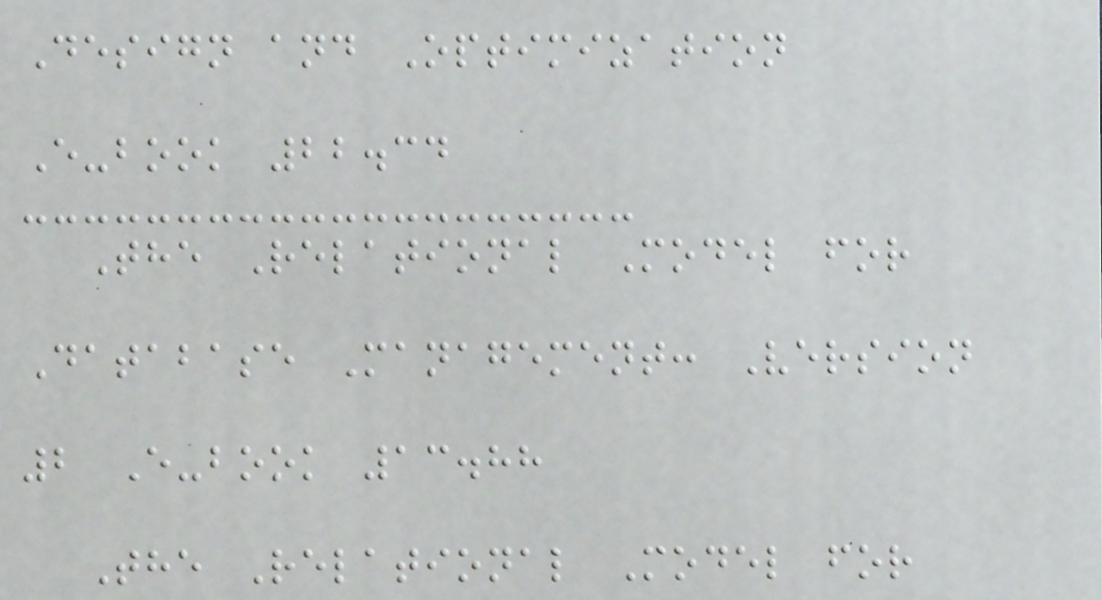Design and Optimization
E-book 22.34
The Relational Model for
Database Management: Version
2 E-book 13.88
The Relational Model for
